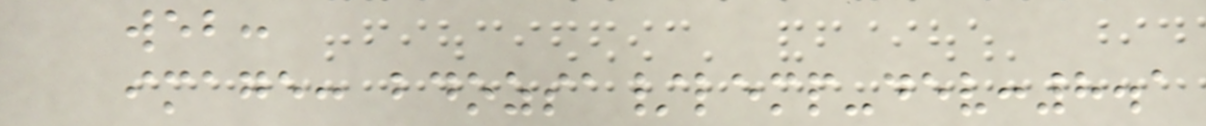web:
image: bdozsa/lemp-dev:8.1
